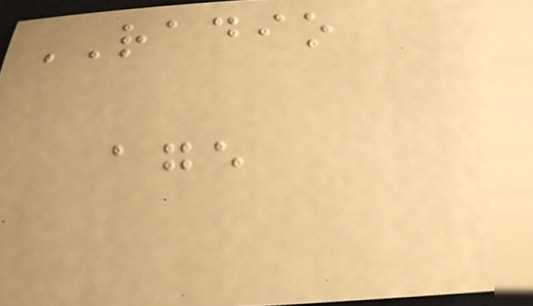RADIO
age
